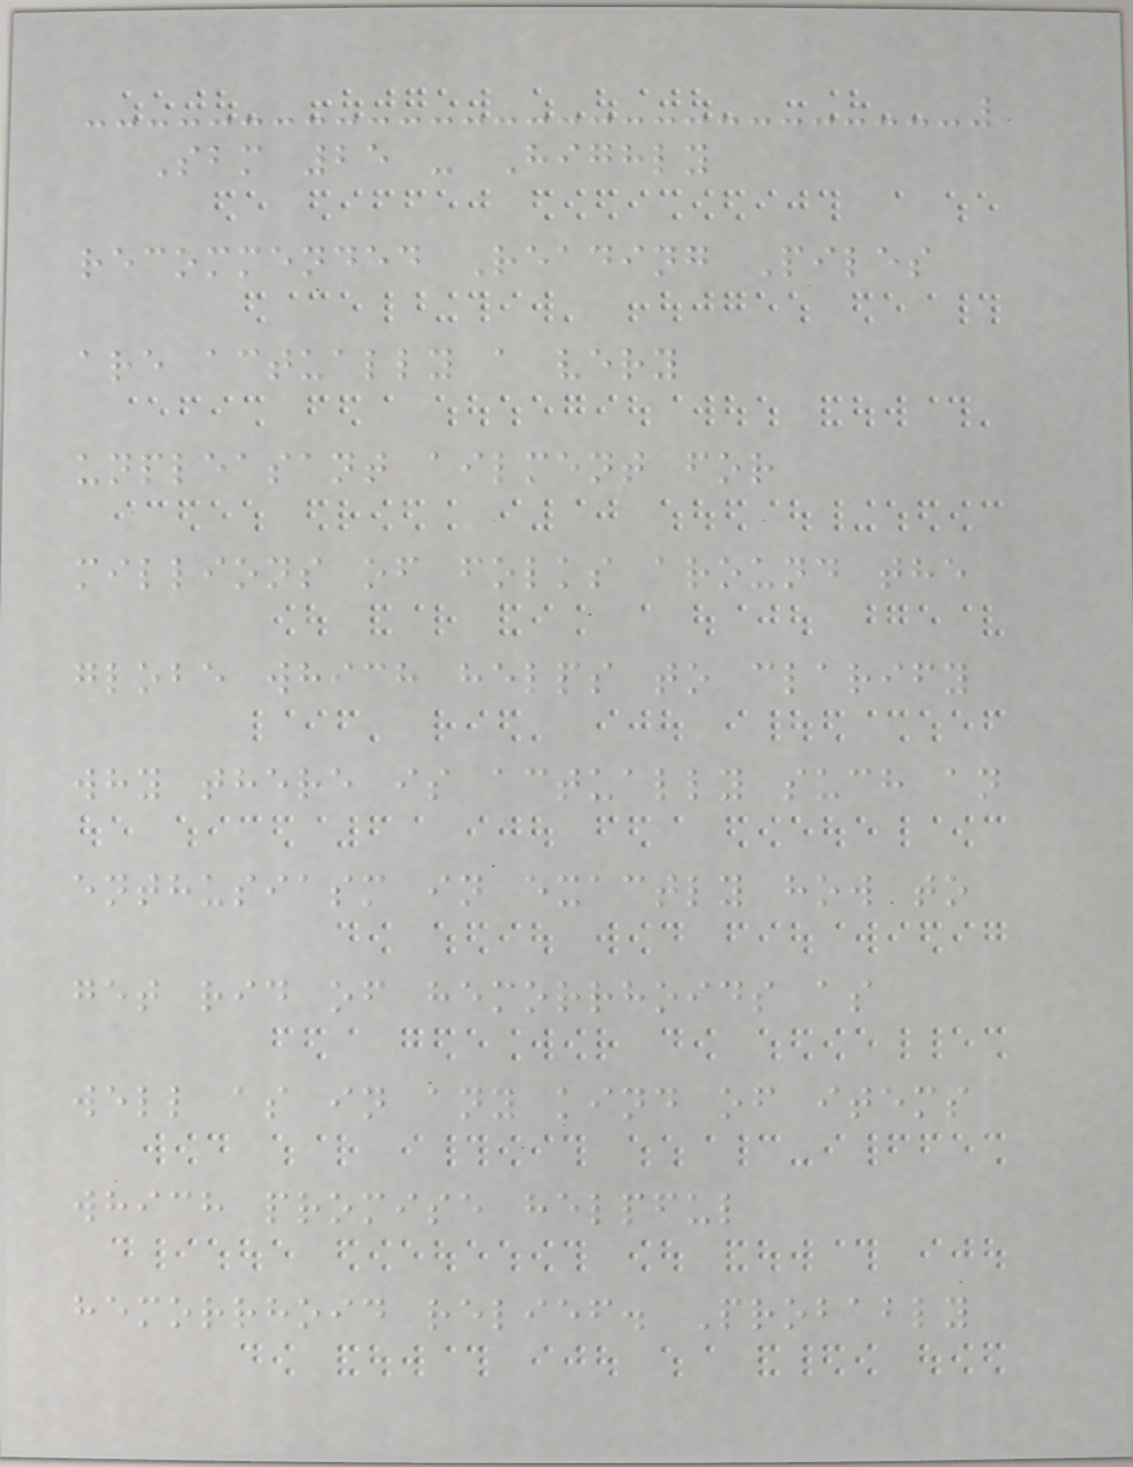Sbm 25 - Highly
recommended Reading Piles
are actually a very
unpleasant ailment for
millions of folks around the
globe which helps to clarify
why there is actually such an
enthusiasm in exactly how to
get rid of hemorrhoids as
well as in any kind of items
which promise helpful
hemorrhoid relief. Probably
